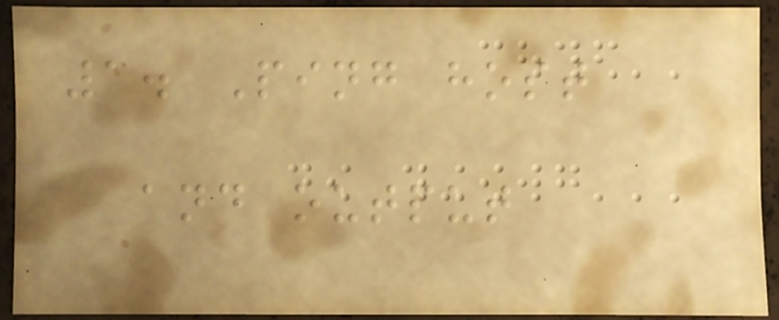1. Ping host
and output
